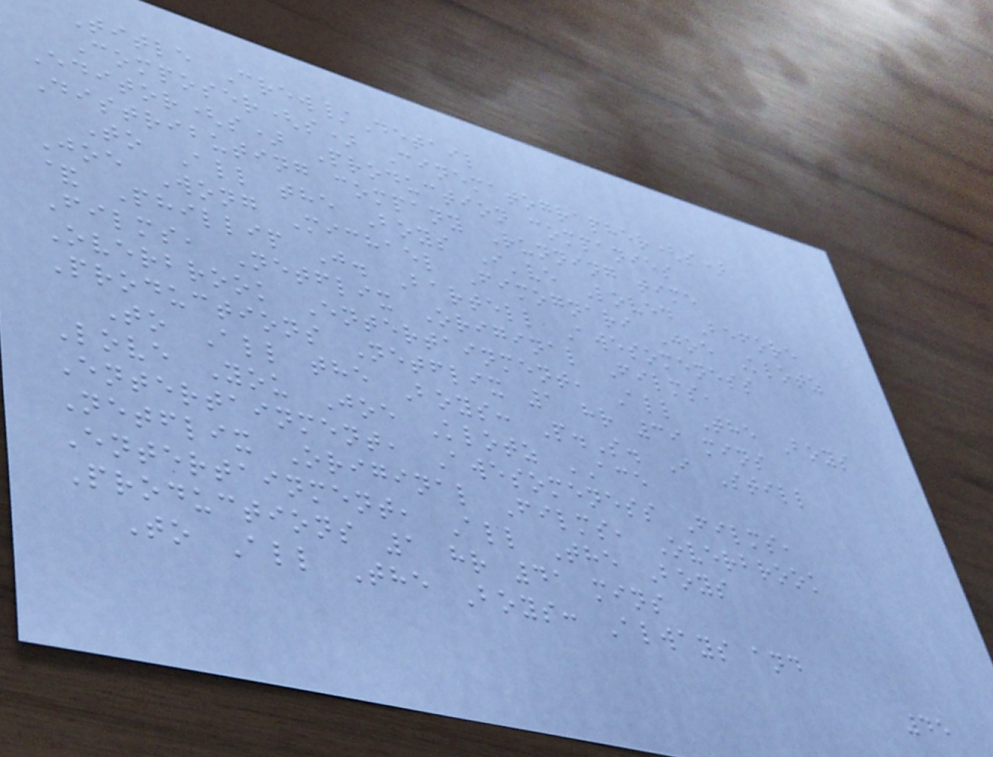Title Crew/Detail
Composer(s) Cinematographer(s)
Editor(s) Production companies
Distributing company Running time
To All the Boys I've Loved Before
Joe Wong Michael Fimognari Joe Klotz
& Phillip J. Bartell Awesomeness
Films, Netflix Original Films,
Overbrook Entertainment, All The Boys
Productions Netflix 1 hr 39 mins
To All the Boys: P.S. I Still
Love You Joe Klotz ACE
Entertainment, Awesomeness Films,
Netflix Original Films, Overbrook
Entertainment, All The Boys
Productions 1 hr 41 mins
To All The Boys: Always and
45
